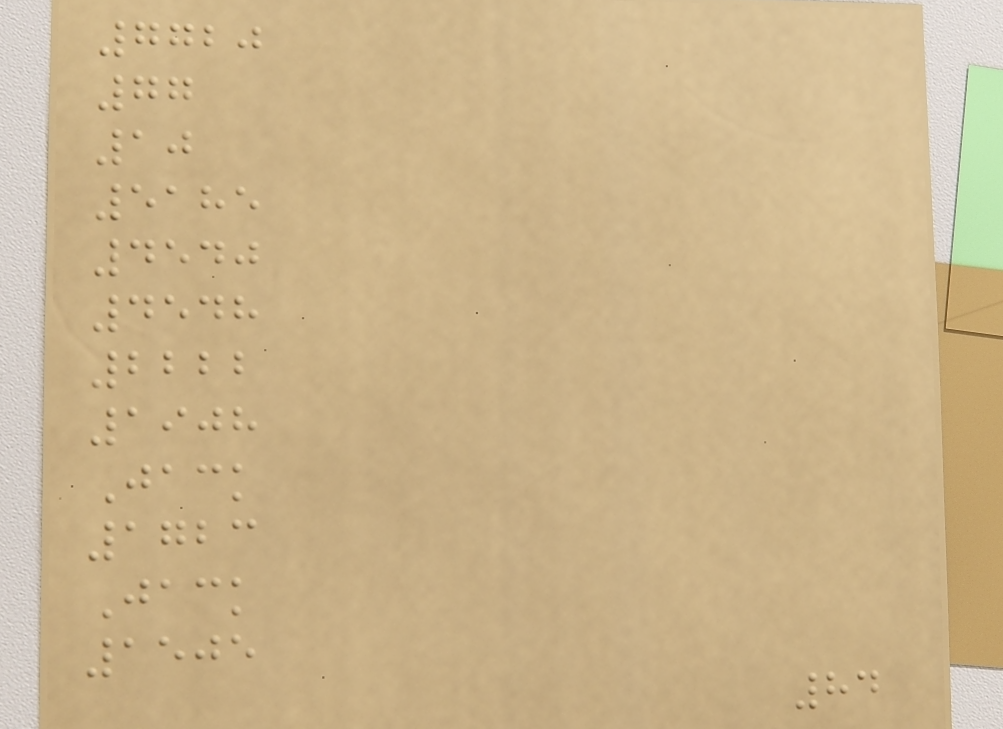7720
77
10
5185
4540
4548
2222
1908
Jack
1723
Jack
1505
84
